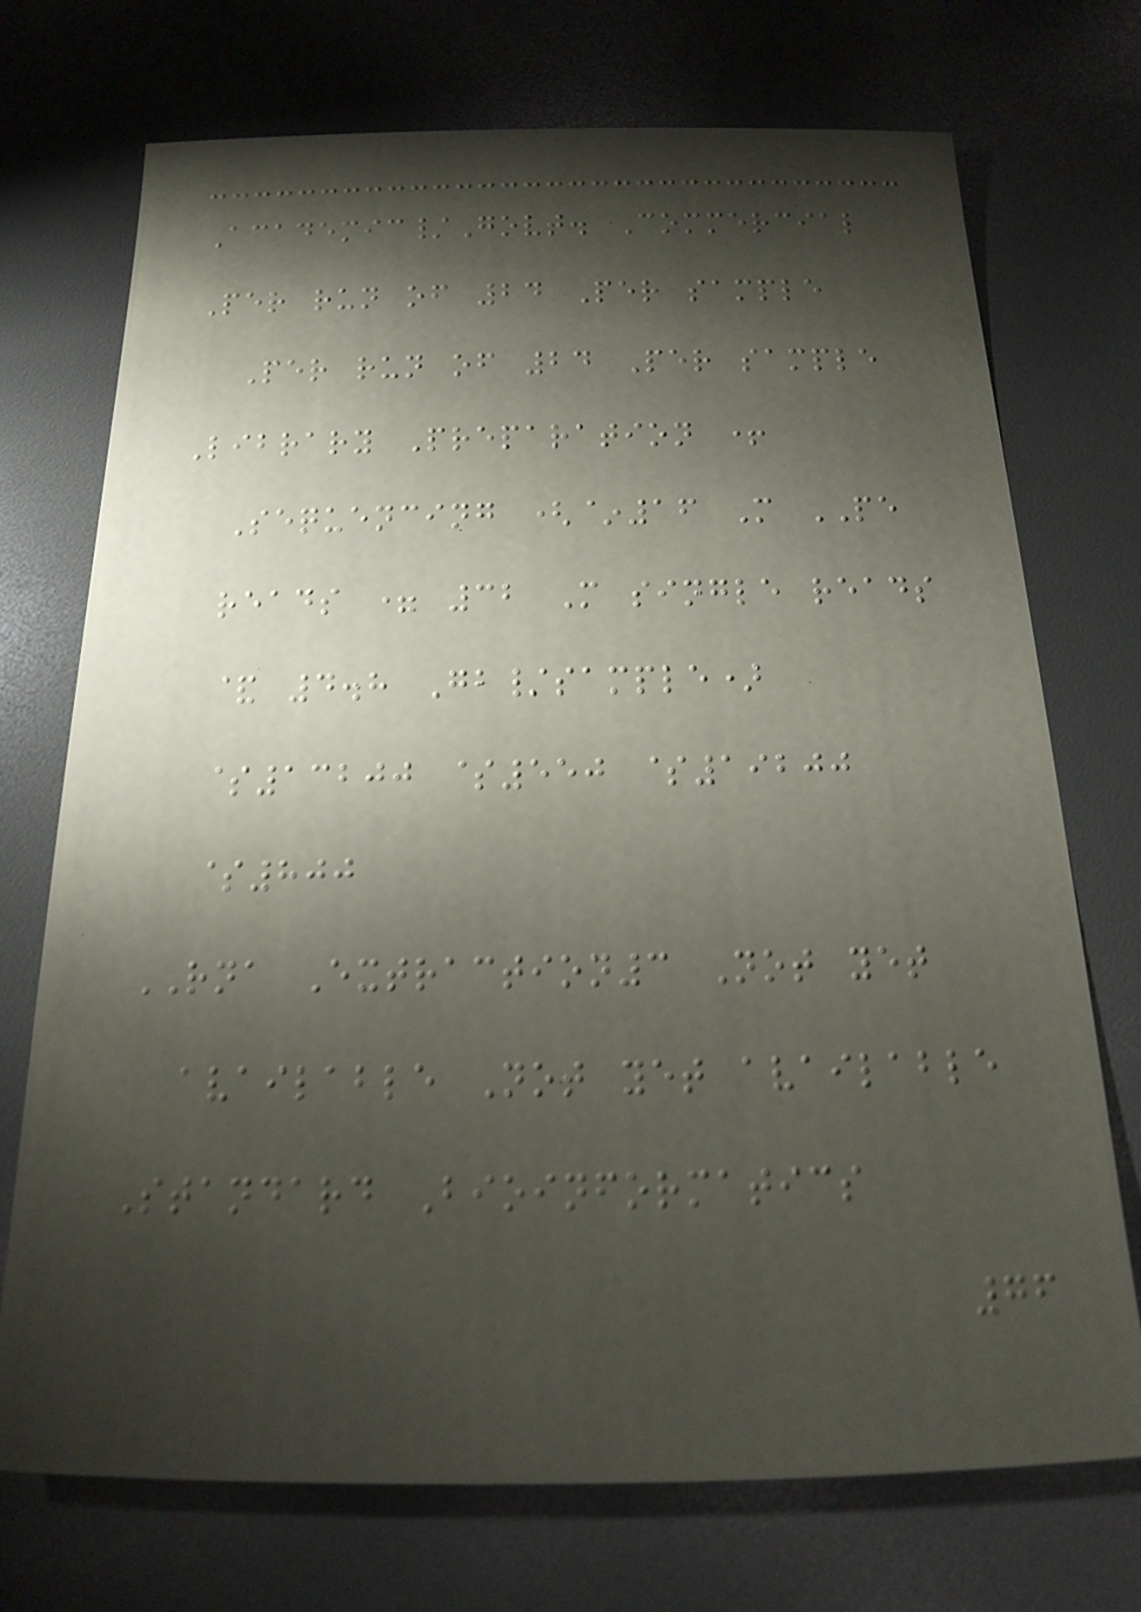Academic/Govt. Commercial
Per run of 24 Per sample
Per run of 24 Per sample
Library Preparation +
Sequencing (~16 M PE
reads = 32 M single reads
& 4.8 Gb/sample)
$13200 $550 $19200
$800
RNA Extraction3 Not yet
available Not yet available
Standard Bioinformatics
76
